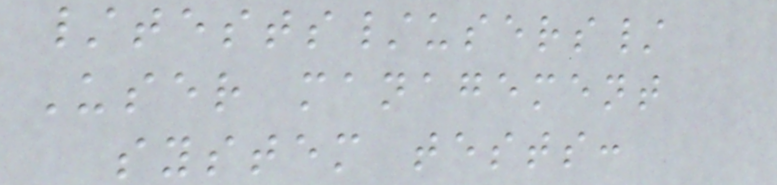/tests/users/
User management
system tests:
